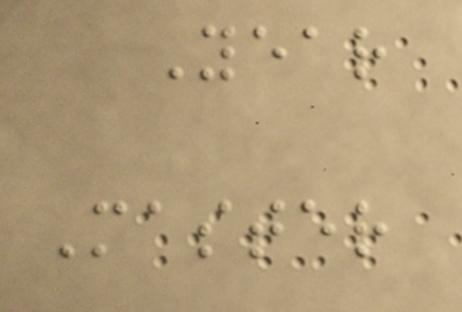Year
Master
